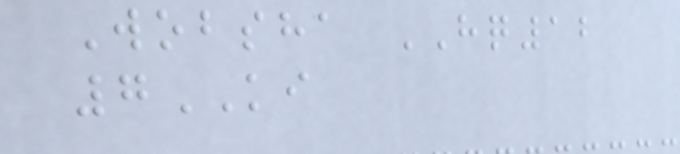Wobsha HQ12
7KI
